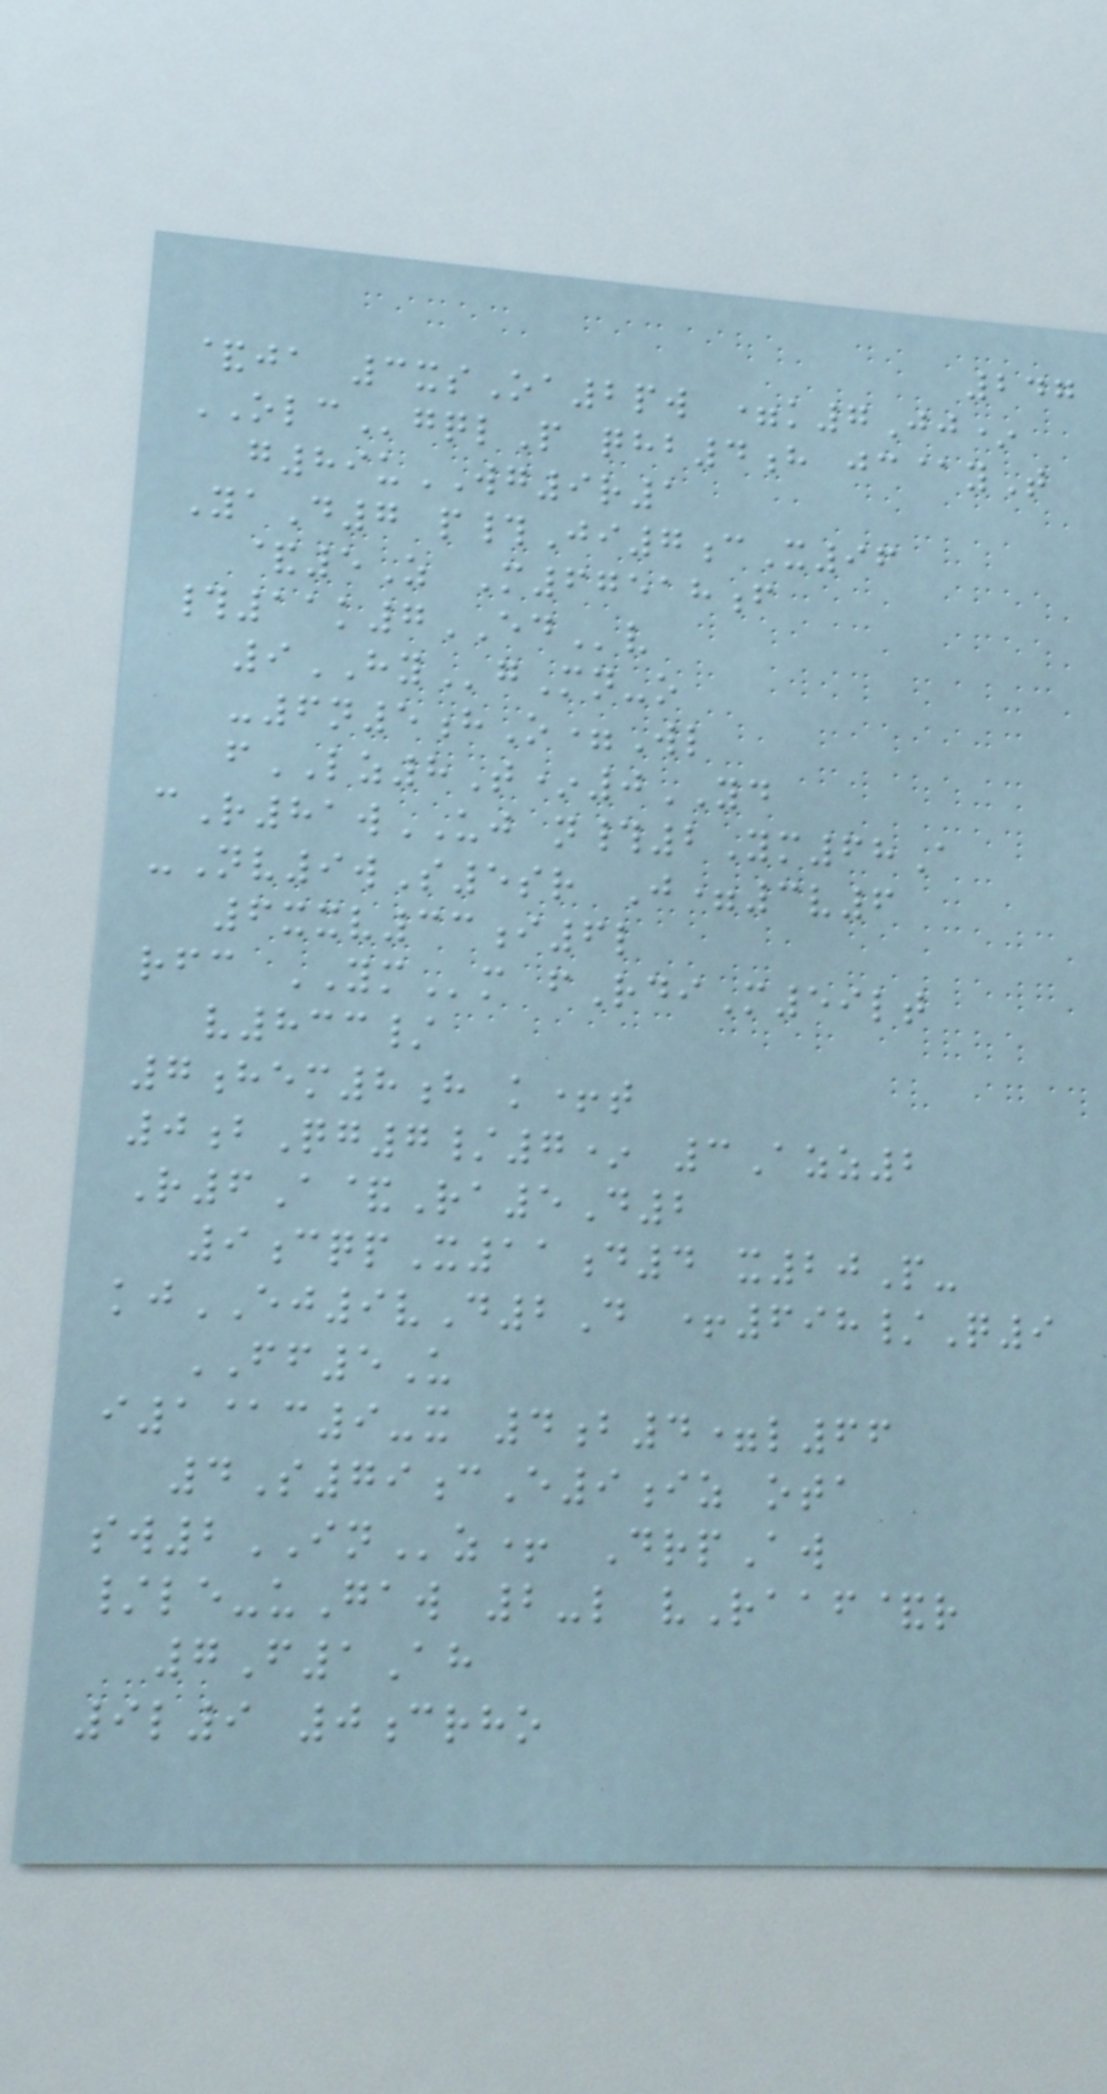247
&ja 3xsOa2pw =k7Jj*
OLCgqlP qhb4h jc@yT
g89uWG9r1
YaD7 p#Ji7cX96
&5Z M67518f
#11k7EDv
9HYgMn-o
-6n5hO=Wl
fLZ8T*0YD
cR81wUJ n#2Ym68A
-Nv9wS5sr J=3v6
6xxv33i6l
rfc YMm fRdiM59lt
v833/
7hem8h k+t
0bQg7/7* 3Azz2
R6A&Ra5D2
9cqpX11d4 x20P-
kjEJ9vD2D +698/Q9
FF5U
i1@c9-x 4b4=l66
4S79cE9iz ota
sw2INz+ DrpAw
/le-uGaw 2-l vRaaf&r
7F1Ah
9l9 0crho
